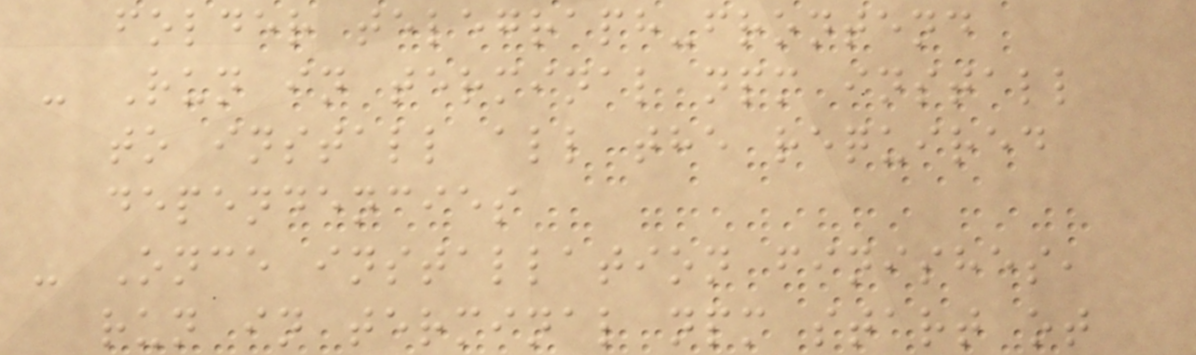folder telegraph-frontend
- Run in terminal npm install
to install all the required
dependencies
- Once installation finishes,
run in terminal npm start ot
